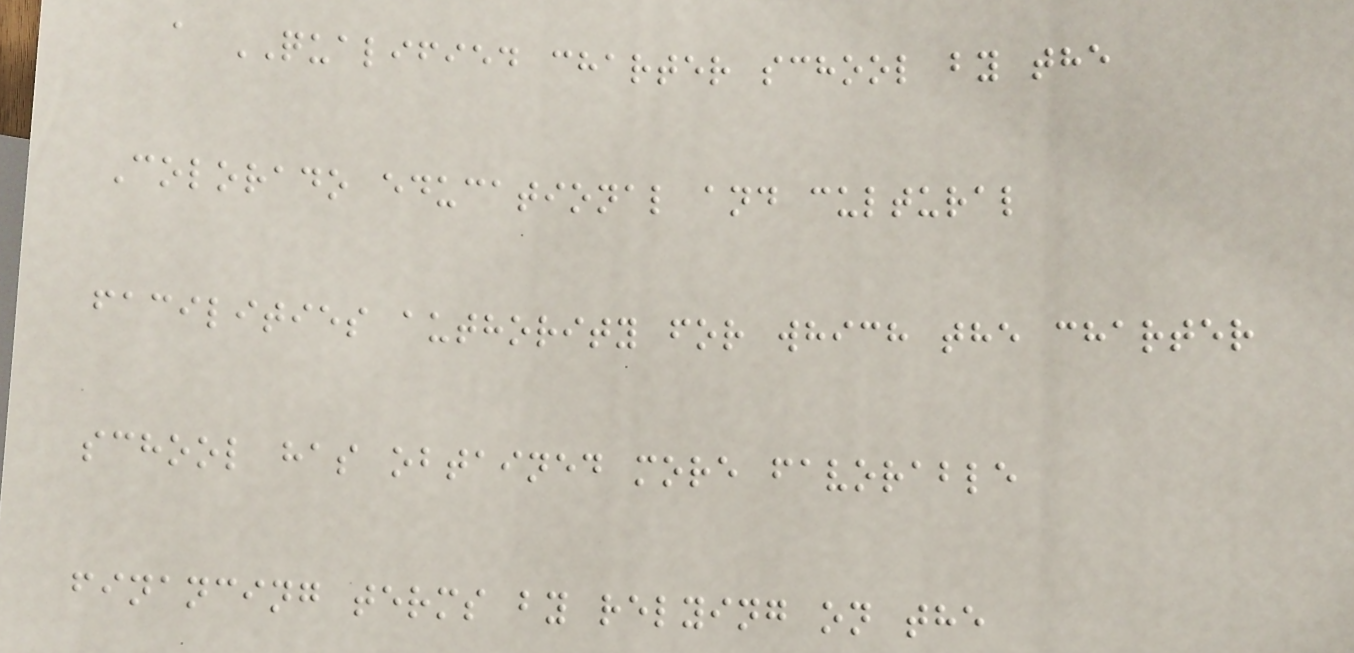a QUALIFIED charter school by the
Colorado educational and cultural
facilities authority for which the charter
school has obtained more favorable
financing terms by relying on the
